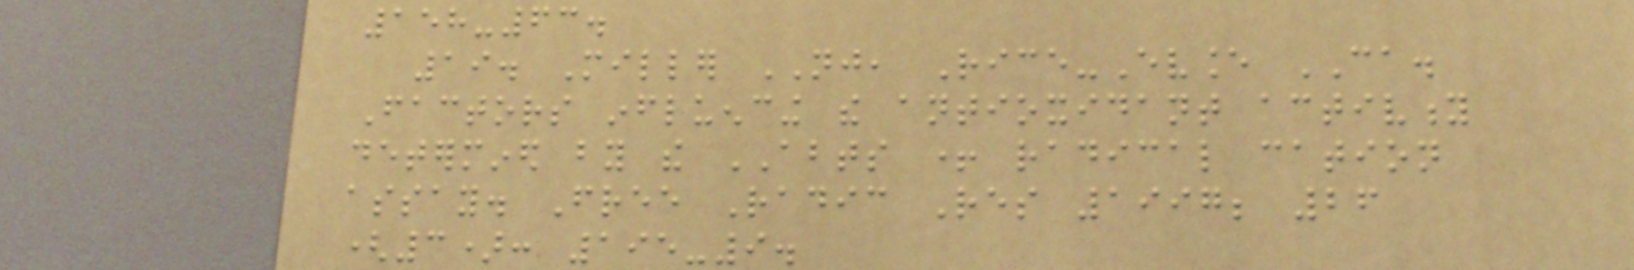158-63.
19. Miller NJ, Rice-Evance CA.
Factors influencing the antioxidant activity
determined by the ABTS + radical cation
assay. Free Radic Res 1997; 26
(3): 195-9.
